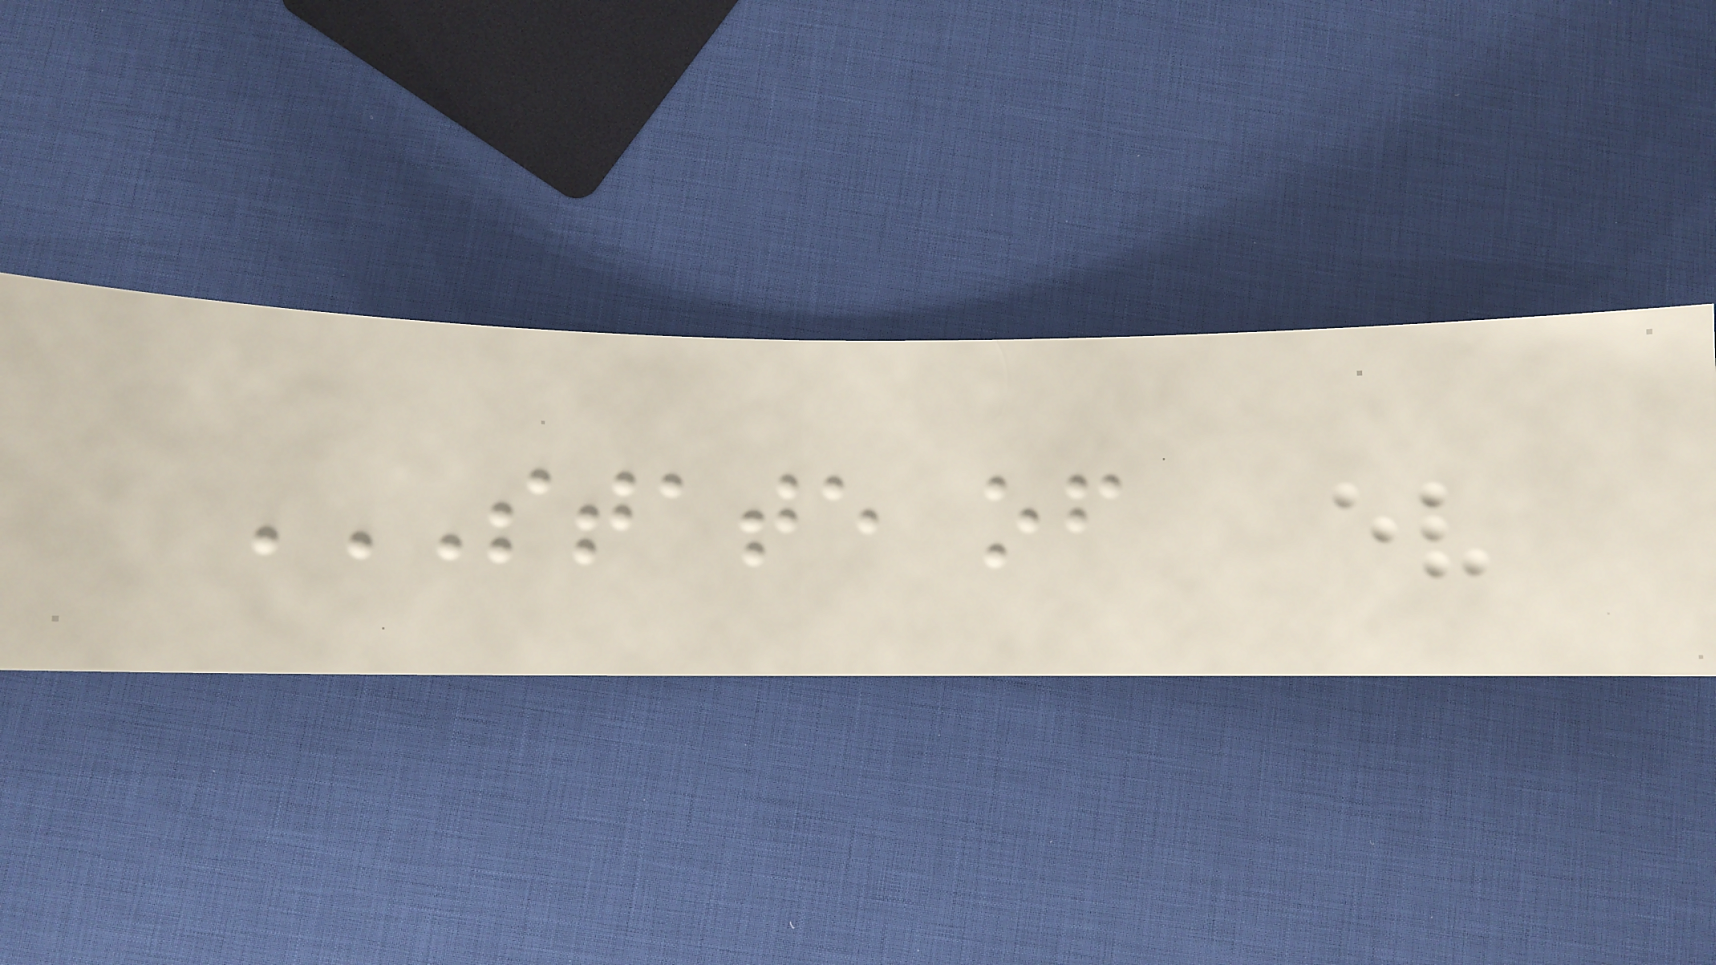STATE OF
